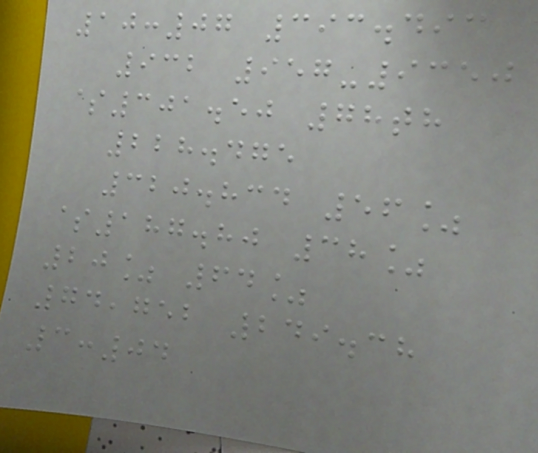10:07 393.493
932 957-9350
$301.50 78th
228.475
320.834 56%
$187.80 38%
20% 64%
74,752 249.38
3:04
